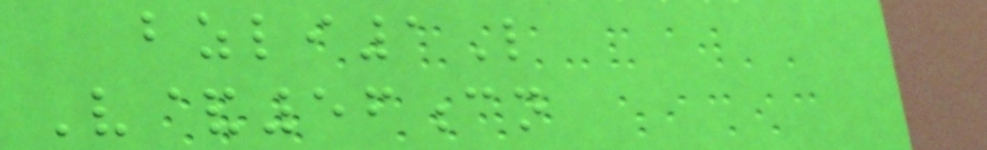bzli1L
V&56cn
